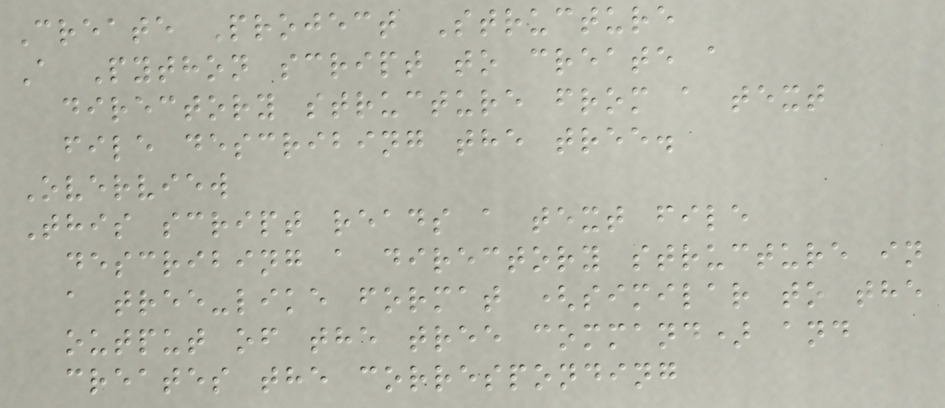Create Project Structure
A Python script to create a
directory structure from a text
file describing the tree.
Overview
This script reads a text file
describing a directory structure in
a tree-like format (similar to the
output of the tree command) and
creates the corresponding
